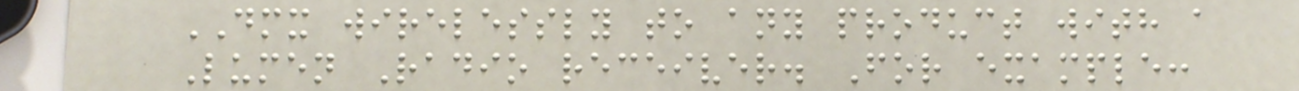DMX wirelessly to any product with a
Lumen Radio receiver. For example:
